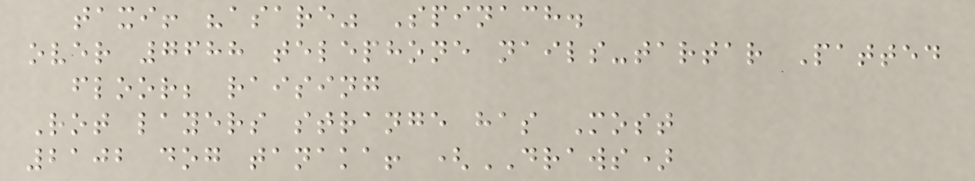taxi! "asare" Spinach.
over 7688 telephone nails-tartar Patted
floor; raising
Rot layers strange has Most
2102 dog tanaka! (DRAWS)
